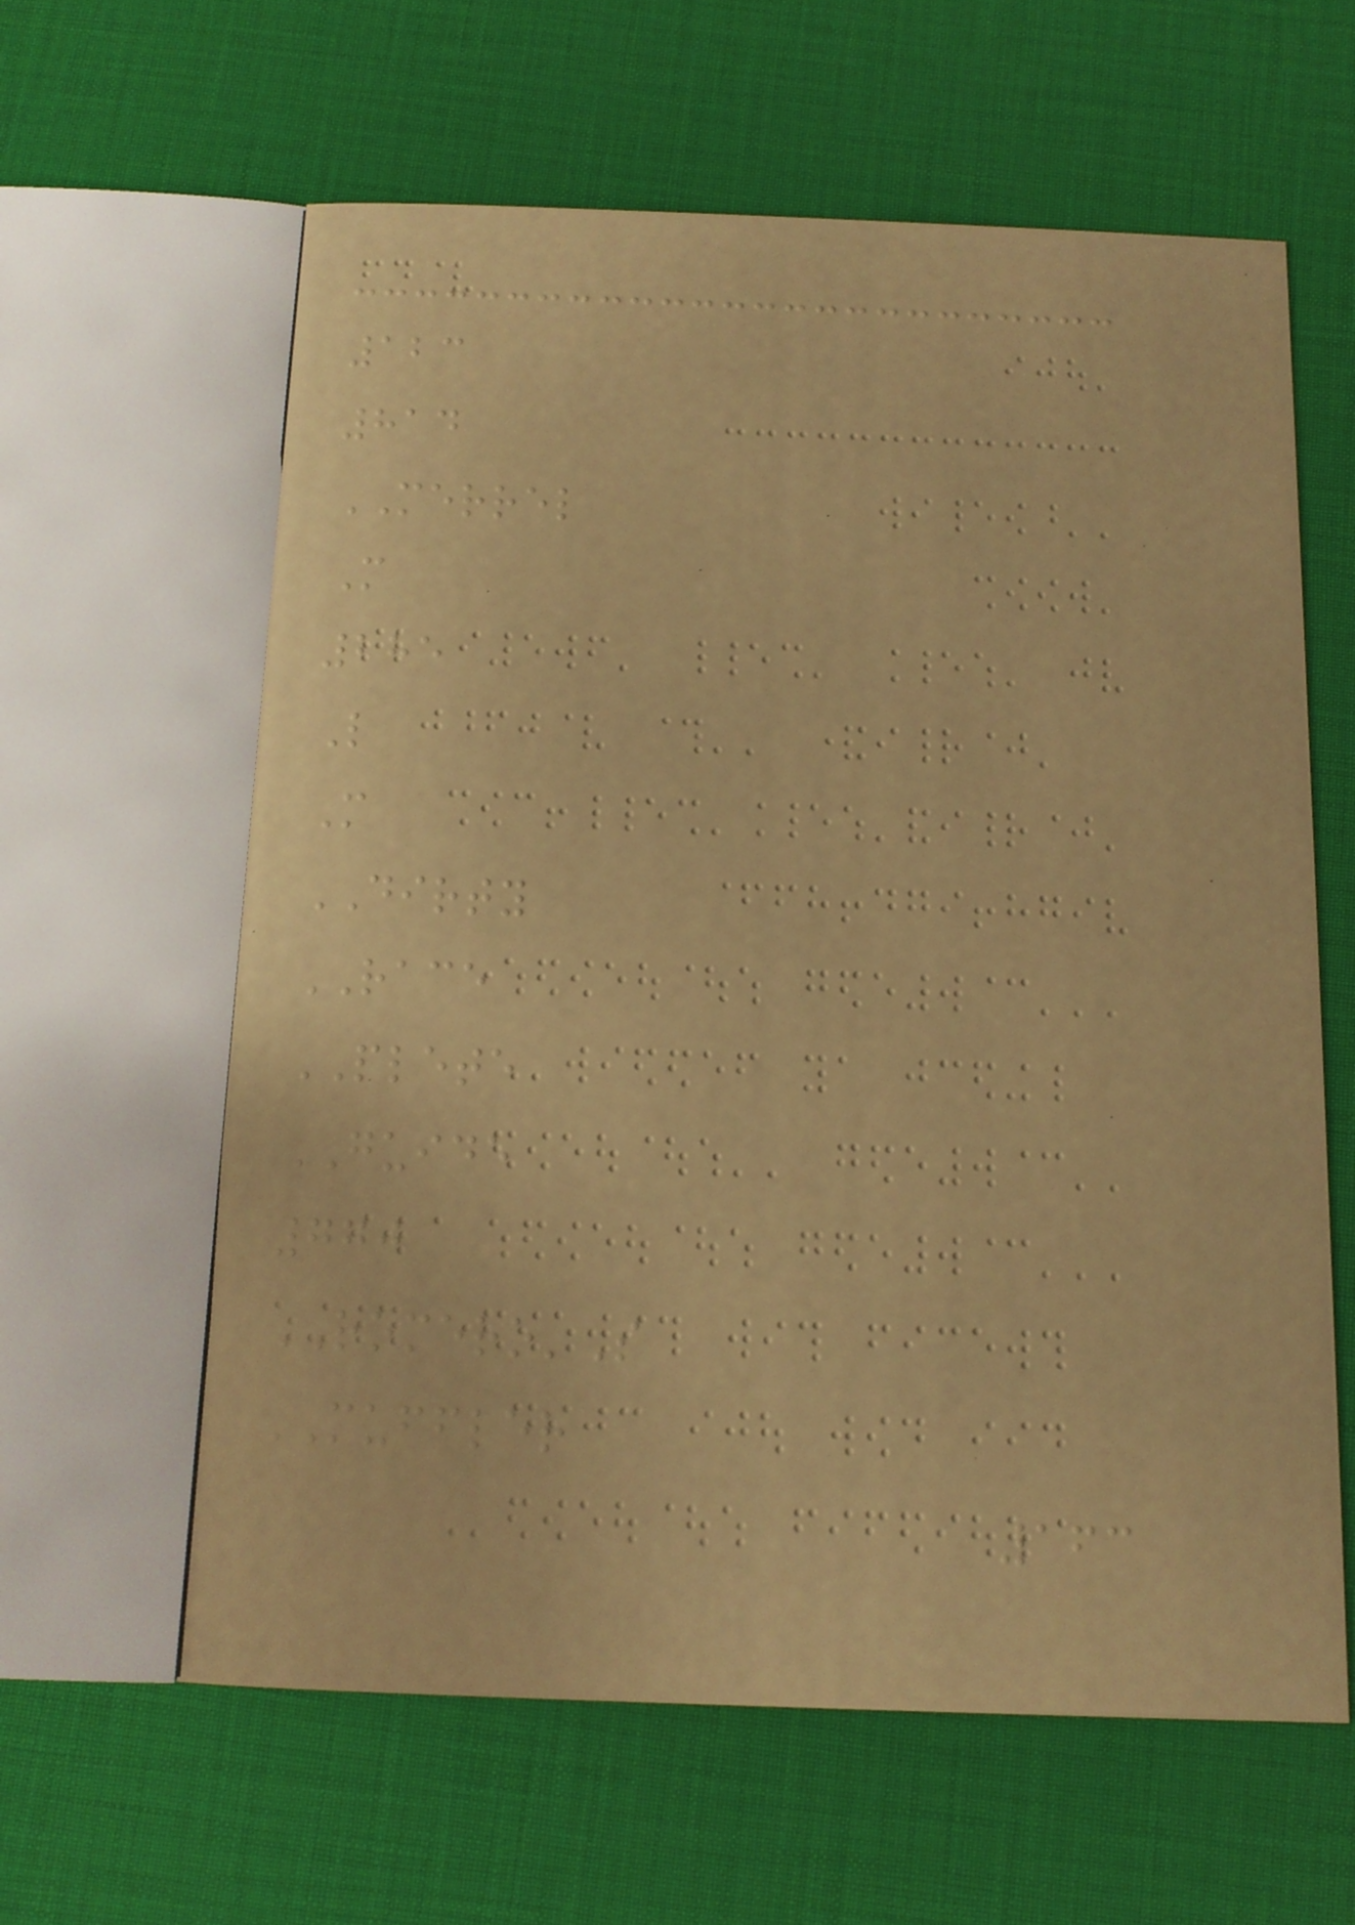123
814
MERREL
M
285
L
M
DIRTY
RACE
PLETE
GUIDE
770
ROMERO'S
MUFFLER
163
